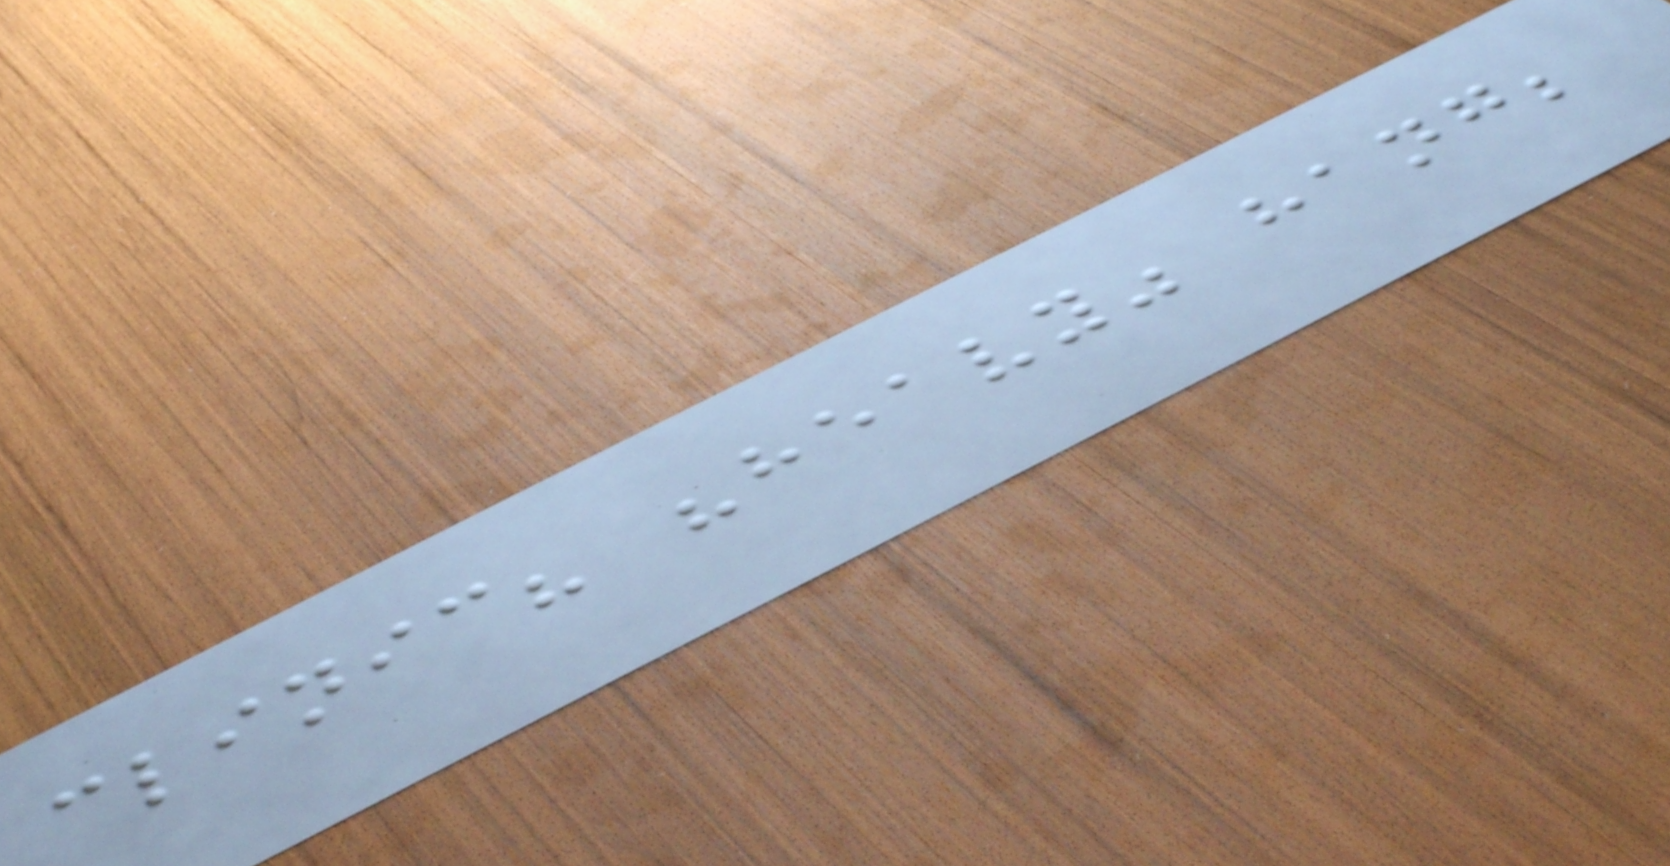clinic? "heavy" hang;
